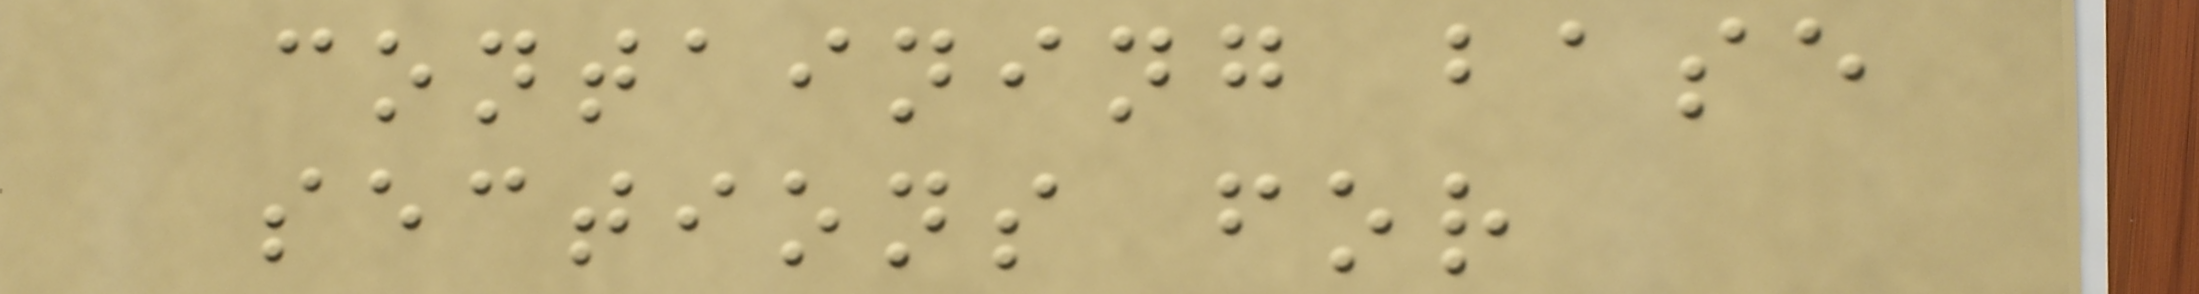containing base
sections for
